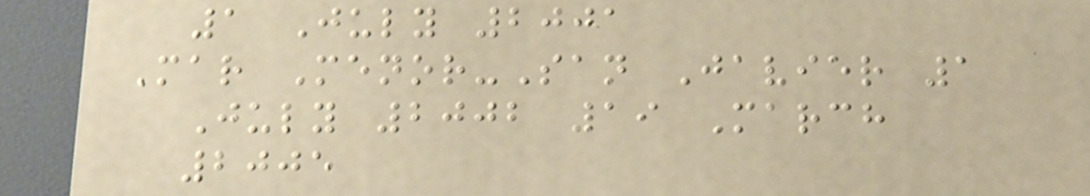1 July 2001
Mar Menor-San Javier 1
July 2002 19 March
2005
